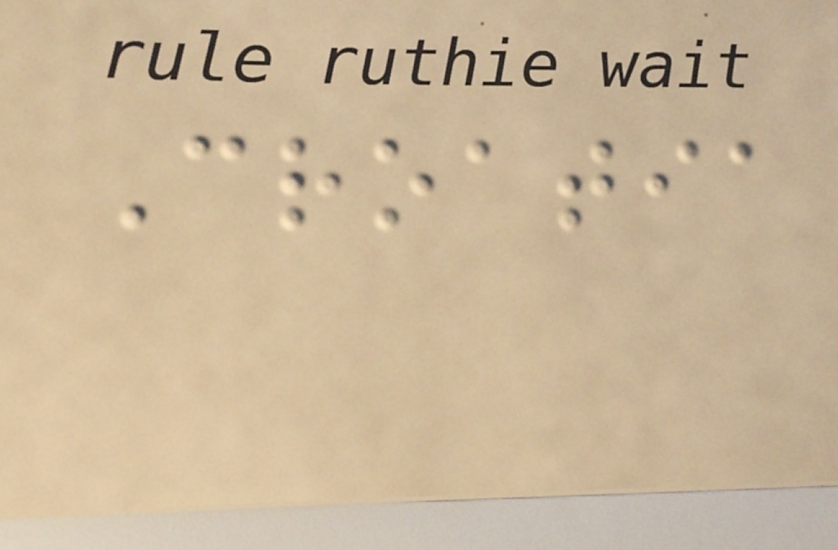Croatia
